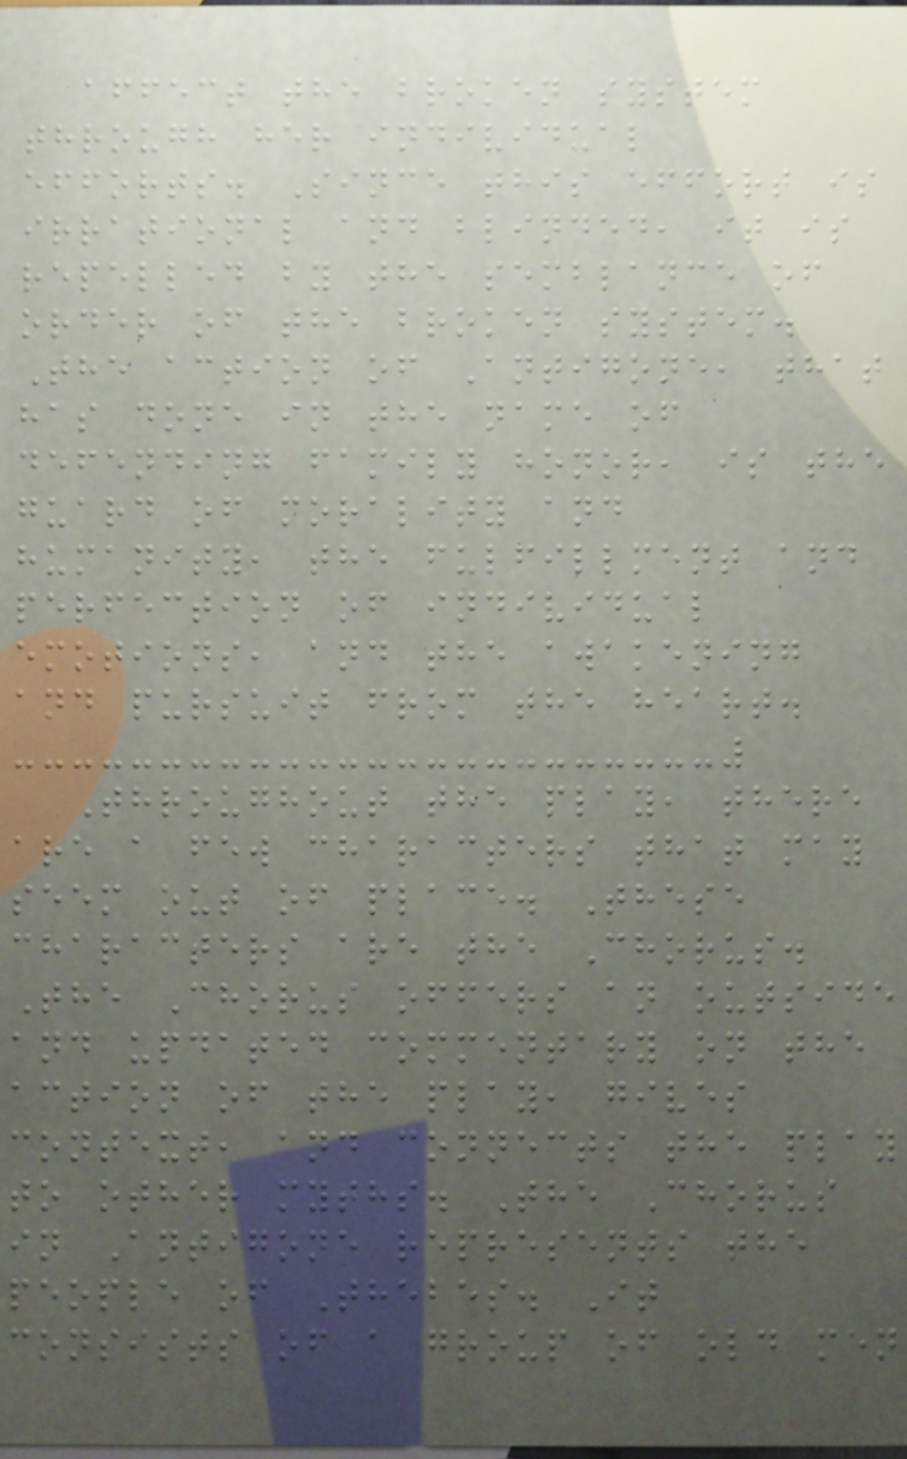affect the broken system
through her individual
efforts. Since this effort is
irrational and blinded, it is
repelled by the semblance of
order of the broken system.
The action of Antigone, that
has done in the name of
defending family honor, is the
guard of morality and
humanity, the fulfillment and
perfection of individual
emotions, and the awakening
and pursuit from the heart.
Throughout the play, there
are a few characters that may
seem out of place. These
characters are the Chorus.
The Chorus offers an outside
and updated commentary on the
action of the play, gives
context, and connects the play
to other myths. The Chorus
in Antigone represents the
people of Thebes. It
consists of a group of old men
